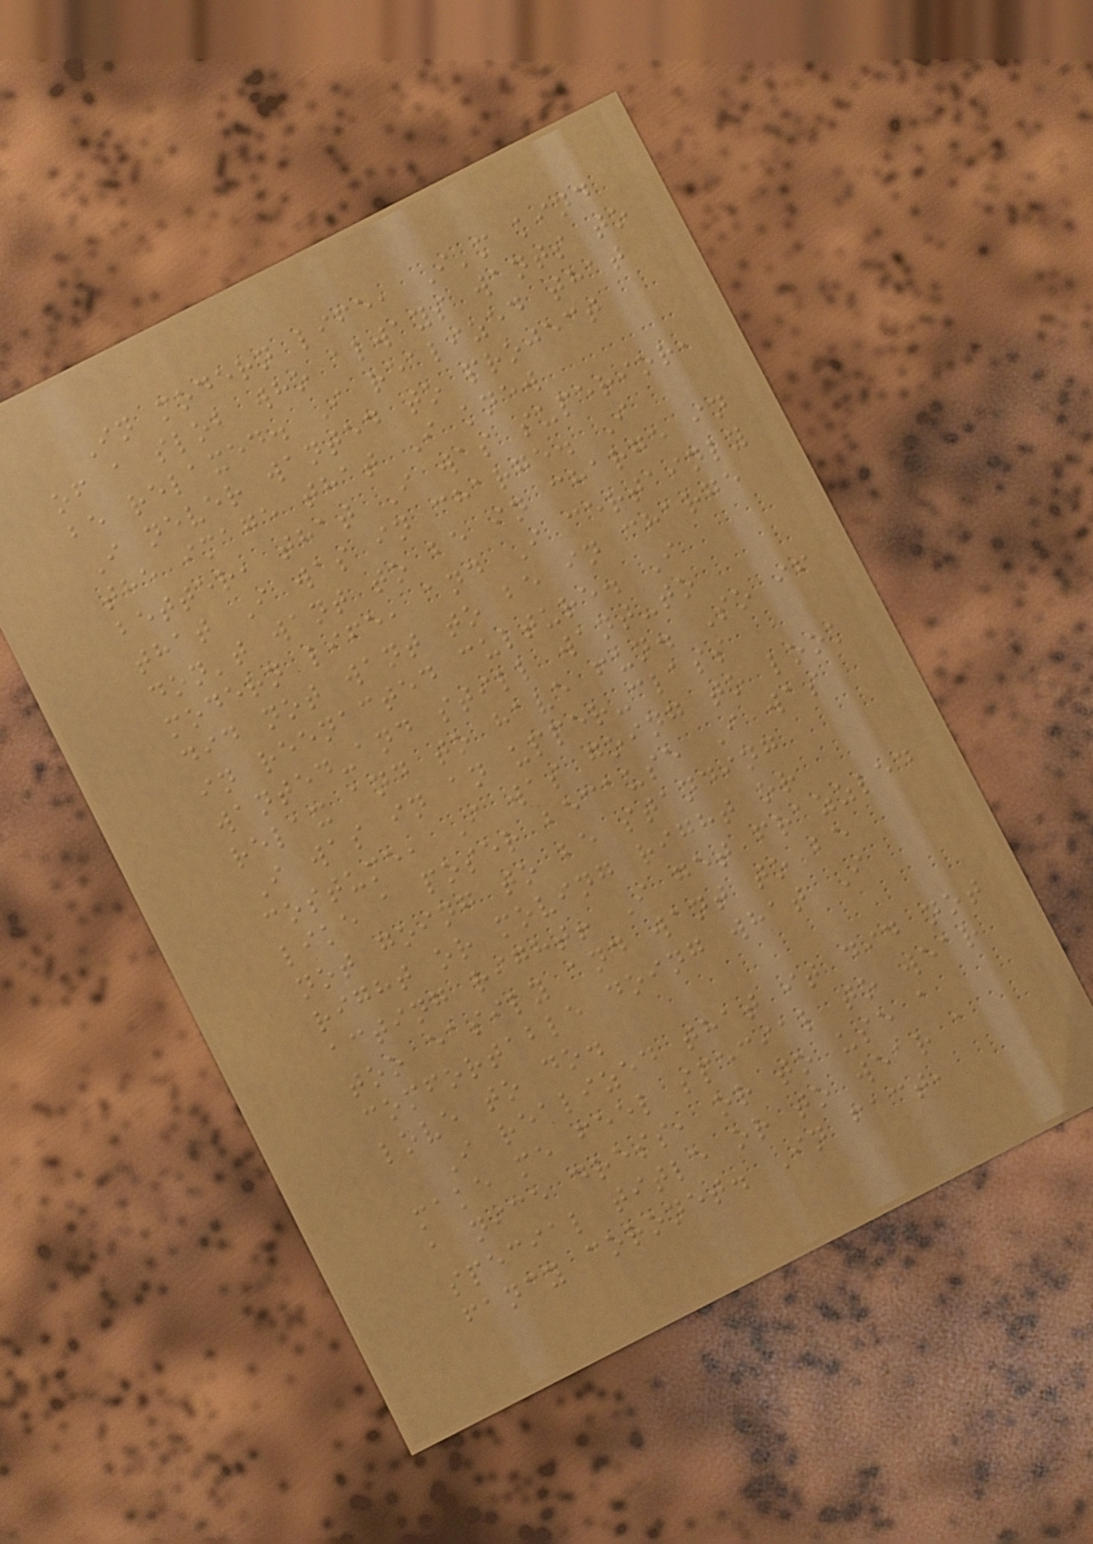In modern life, I'm kind
of a slob who always wants to
be relaxed. I realized that
I never wanted to project
the image that I knew
better, that I was superior,
that I was in charge. I
don't want to be in charge in
modern life, and I certainly
did not want to be in charge
in reenacted culture. I
wanted-and still want-to
relax and to have fun. So if
I was in an upper-class
costume, I was going to look
like a poser because I was
not going to be standing
right or moving right or
acting right! I get frazzled
too easily and want to be
comfortable doing what I
love to do.
I realized that it did not
make me feel special to wear
a nice dress, or to use a
special title or to wear a
fancy coronet. In fact,
